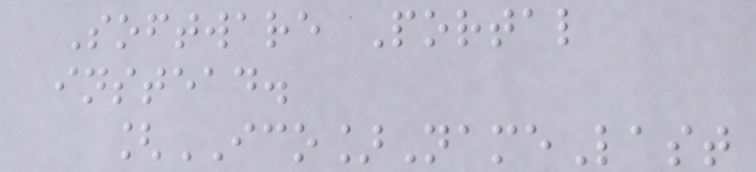Software Portal
instead.
[ICO]NameLast
